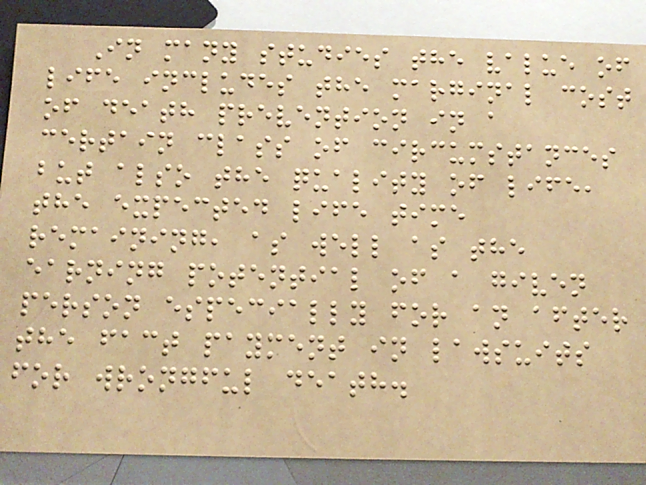In many studies the value of
life includes the marginal cost
of death prevention in a
certain class of circumstances
but also the quality of life,
the expected life time
remaining, as well as the
earning potential of a given
person especially for an after
the fact payment in lawsuits
for wrongful death.
